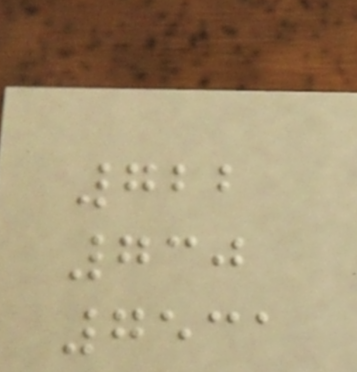722
730
7531
